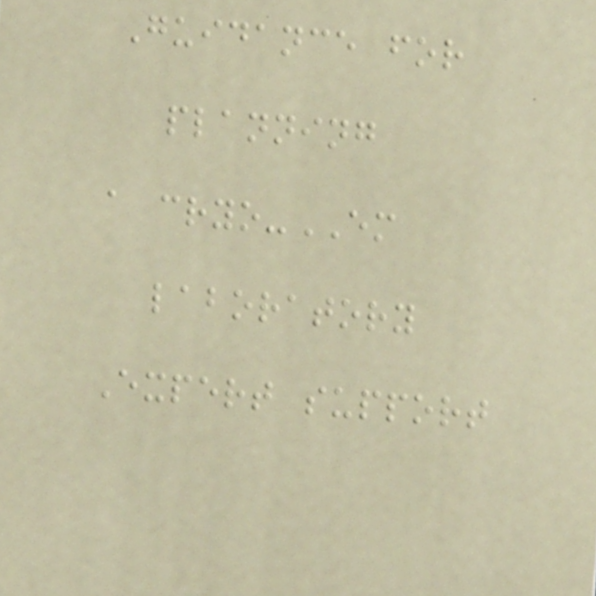Guidance for
planning
a cryo-EM
laboratory
Expert support
